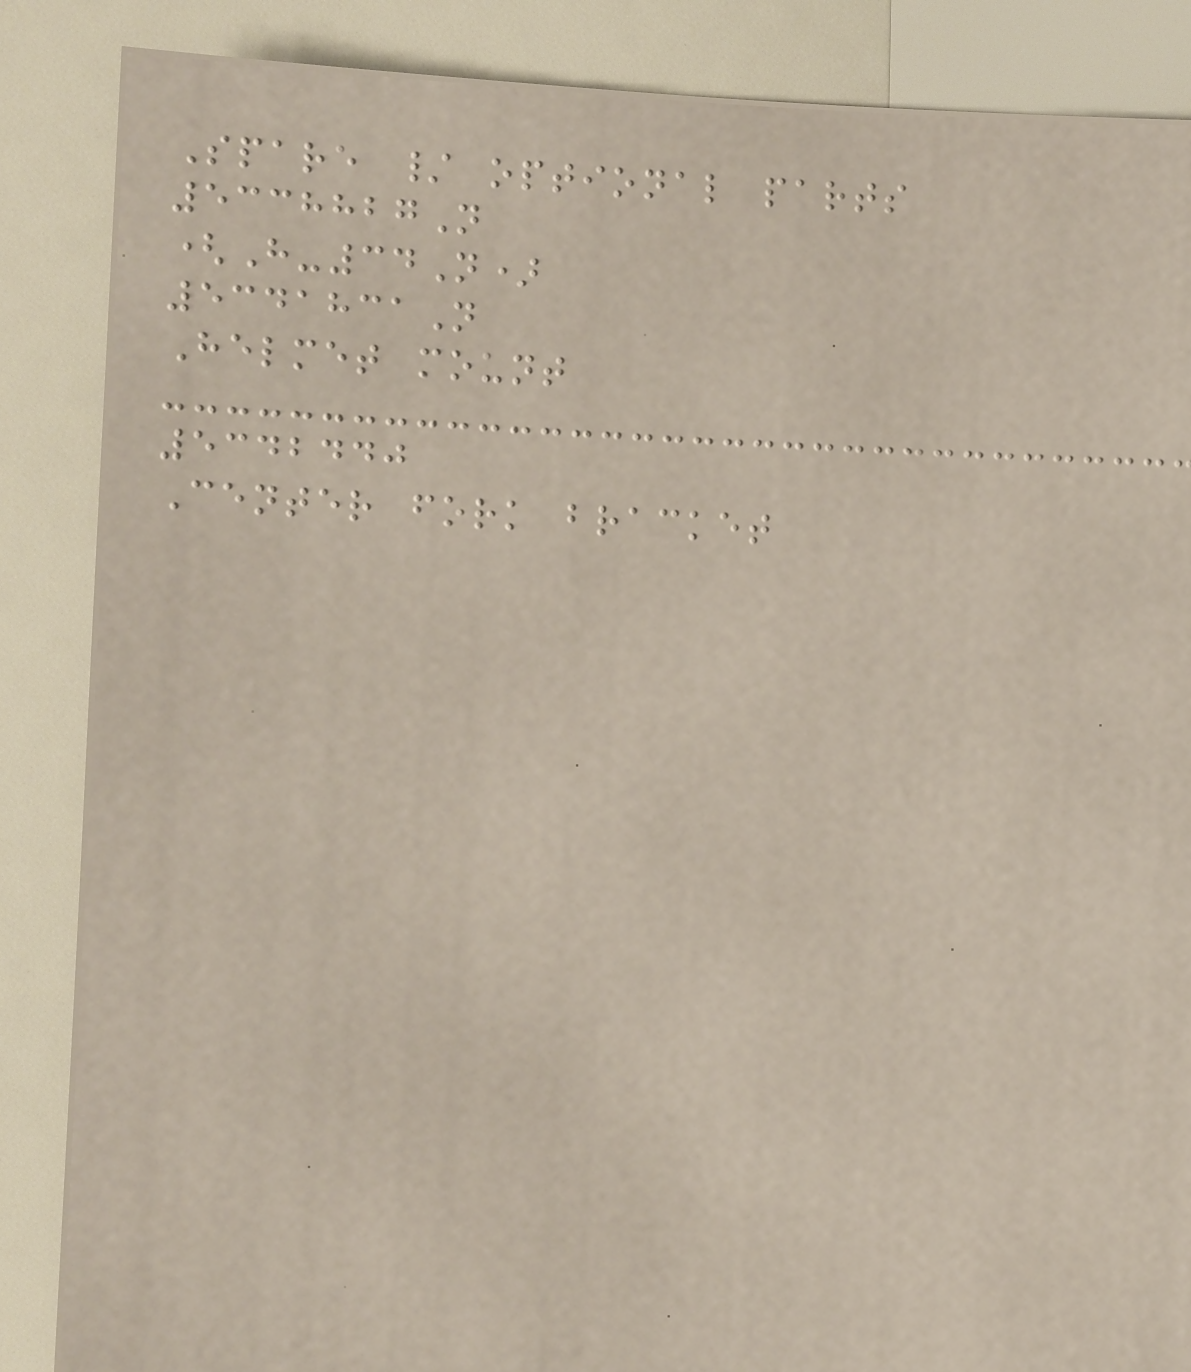Spare / optional parts
5338827N
(H-34N)
5341831N
Helmet mount
5342440
Center fork bracket
